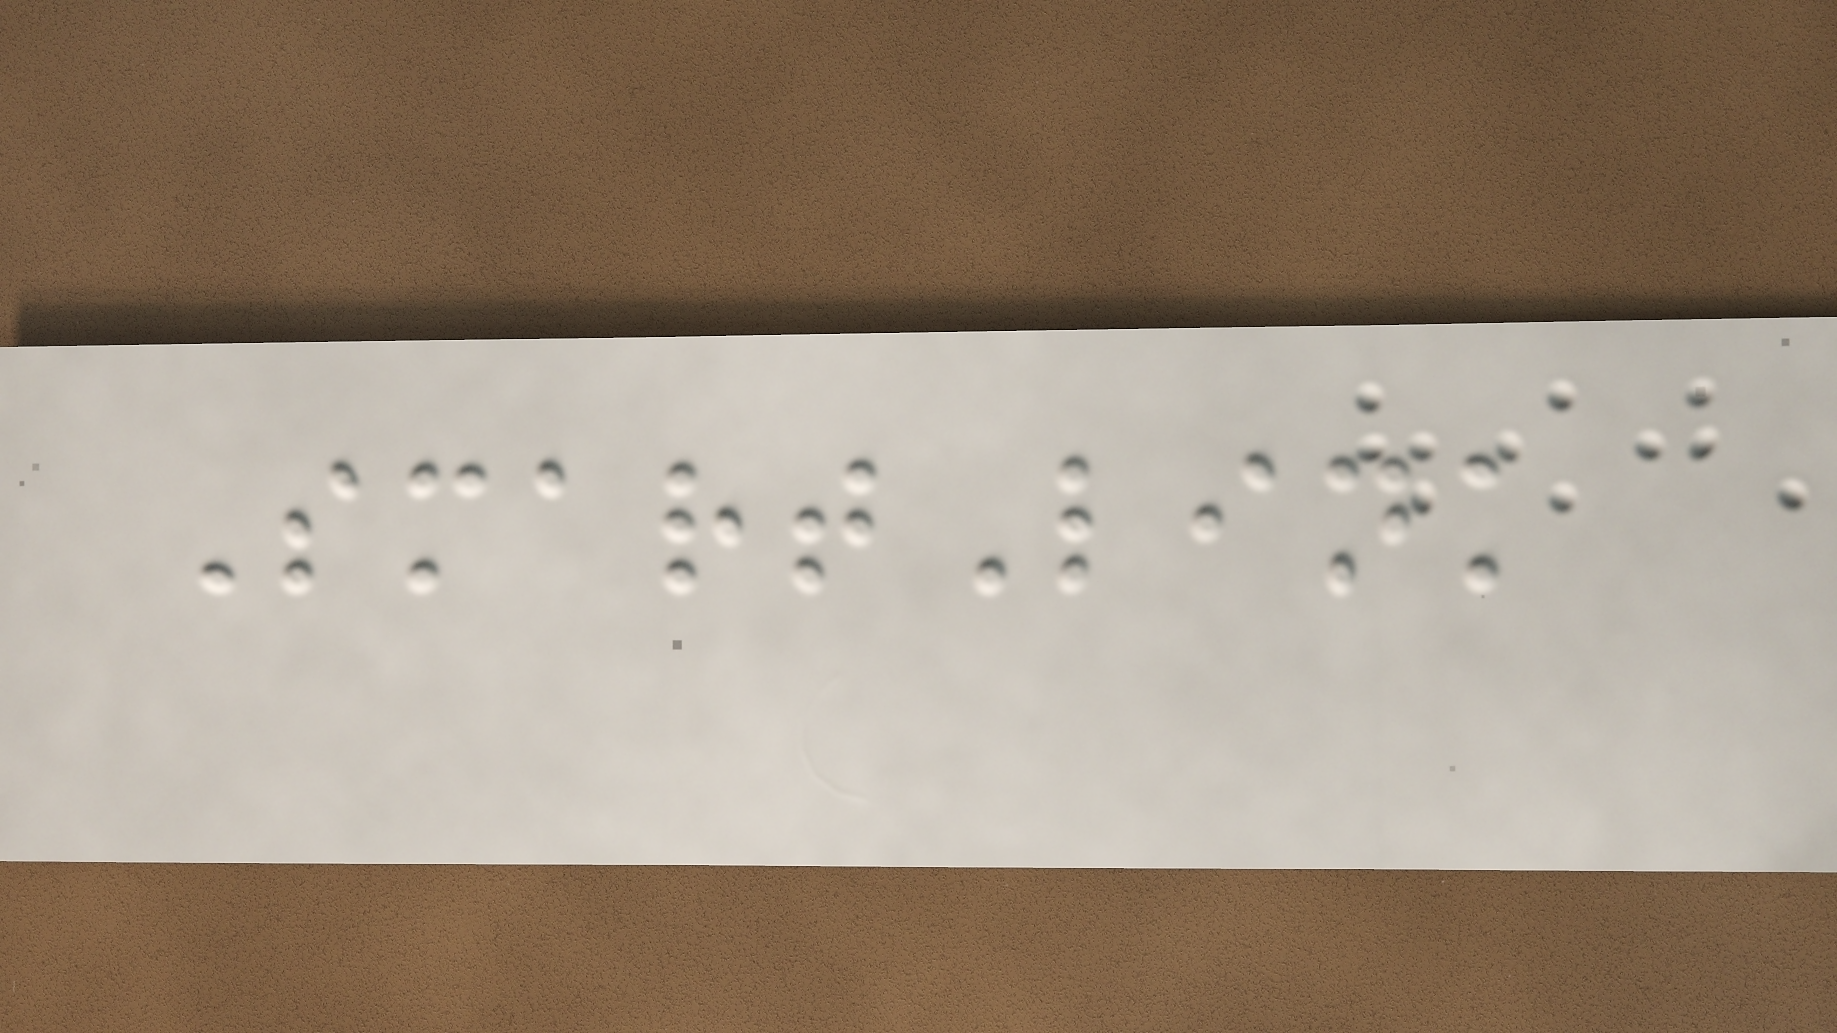SmartLink
